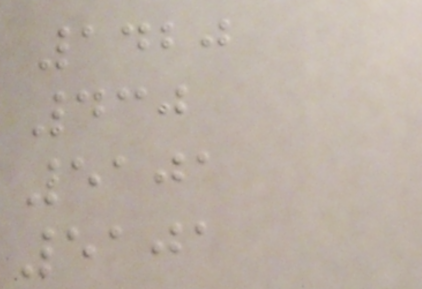1420
430
5101
5101
